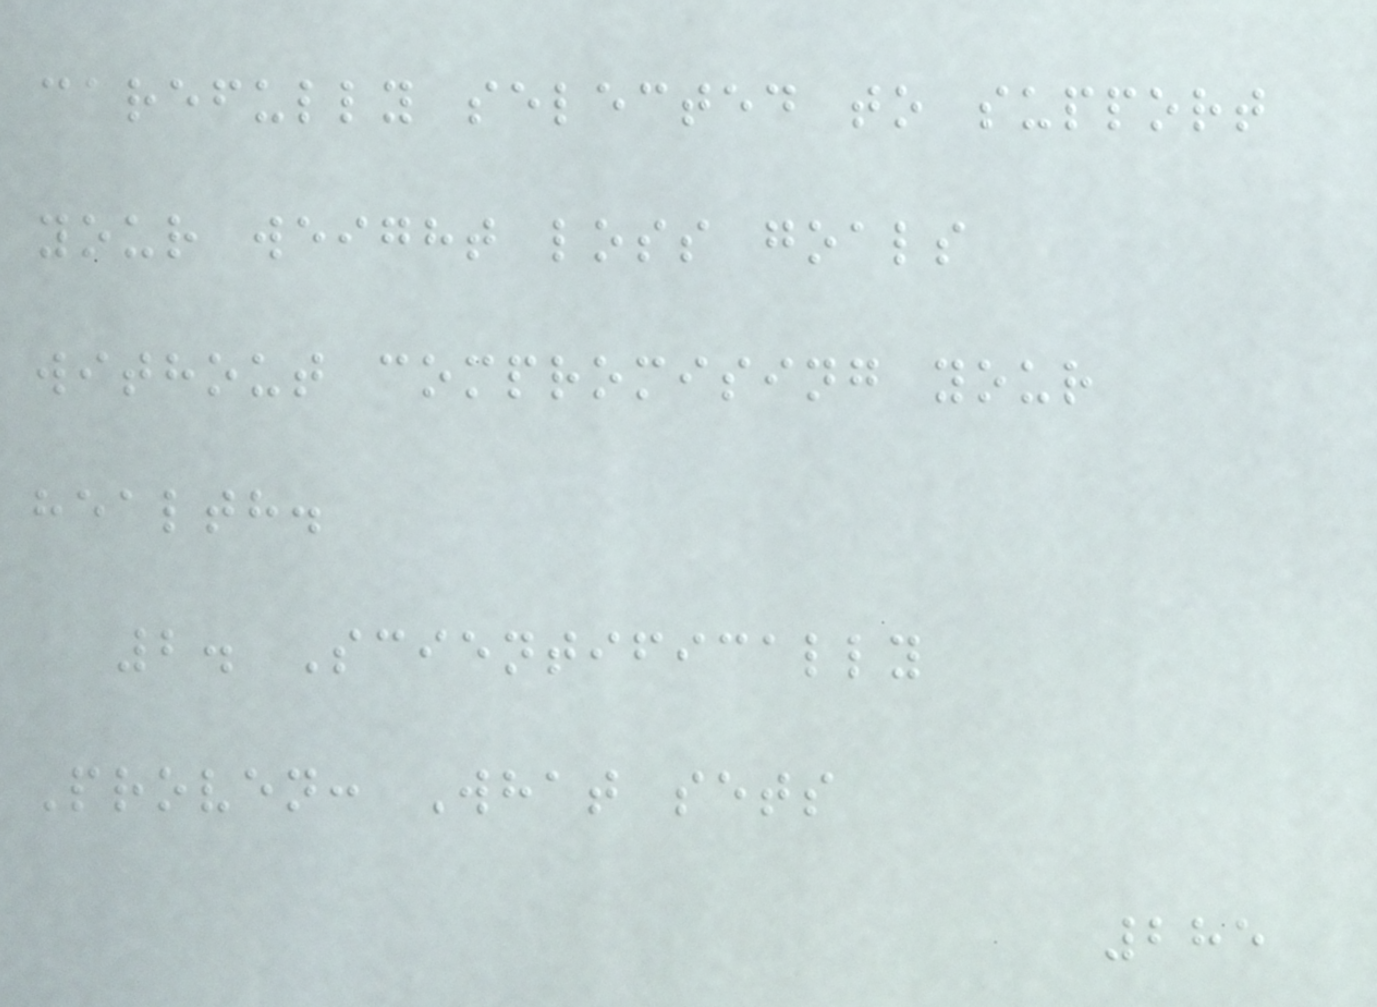carefully selected to support
your weight loss goals
without compromising your
health.
2. Scientifically
Proven: What sets
285
